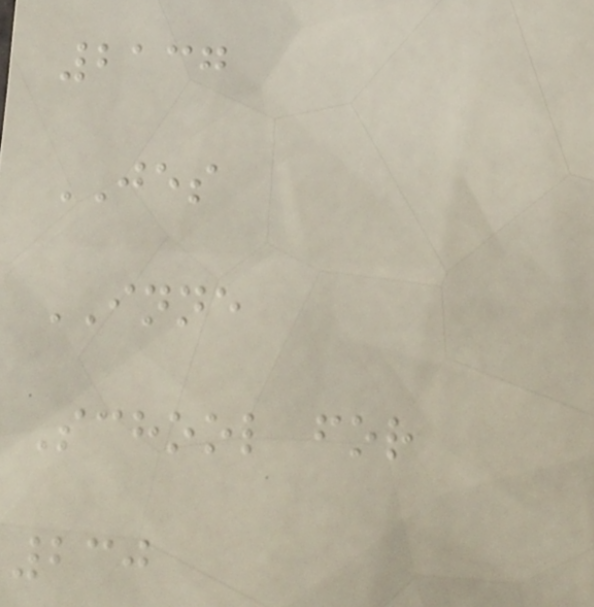2137
JES
INNE
School for
230
